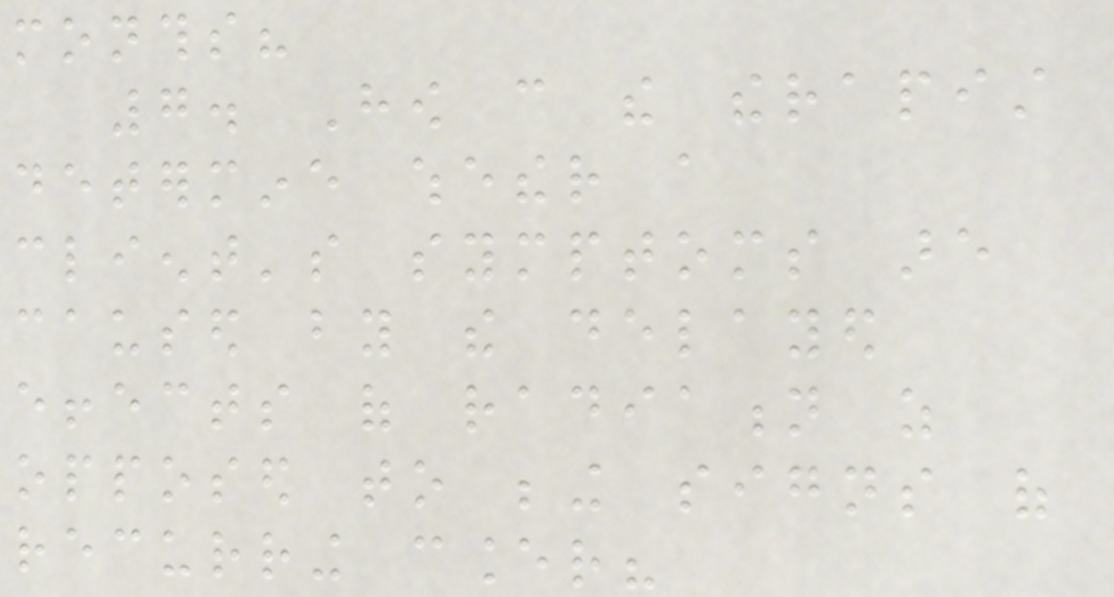months?
7. How can the therapist
determine whether a
client's symptoms are
caused by the delayed
effects of radiation as
opposed to being signs of
recurring cancer?
